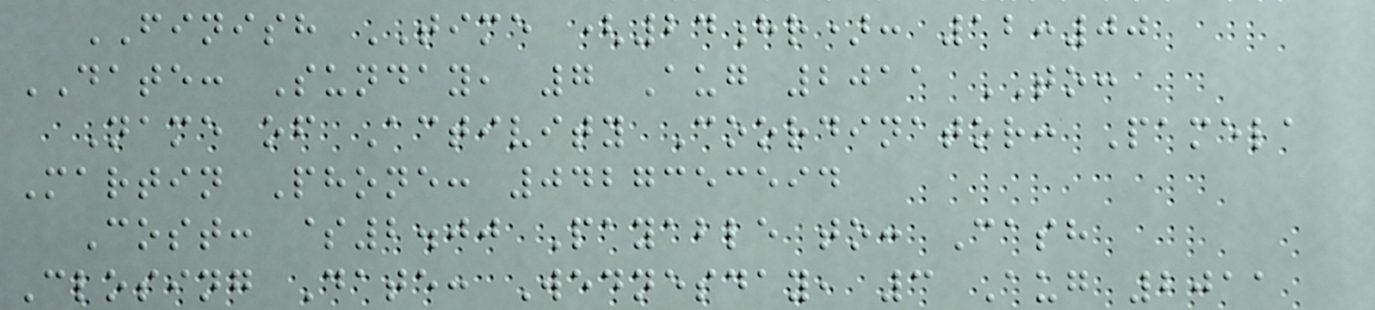FINISH TIME (24hr): 12:00
DATE: Sunday, 7 Aug 2011 TO:
Name of Activity Coordinator: Pamela
Martin Phone: 0427353594
Cost: $2.00 Payable to: Cash
Closing Date: Wednesday, 3 Aug 2011
